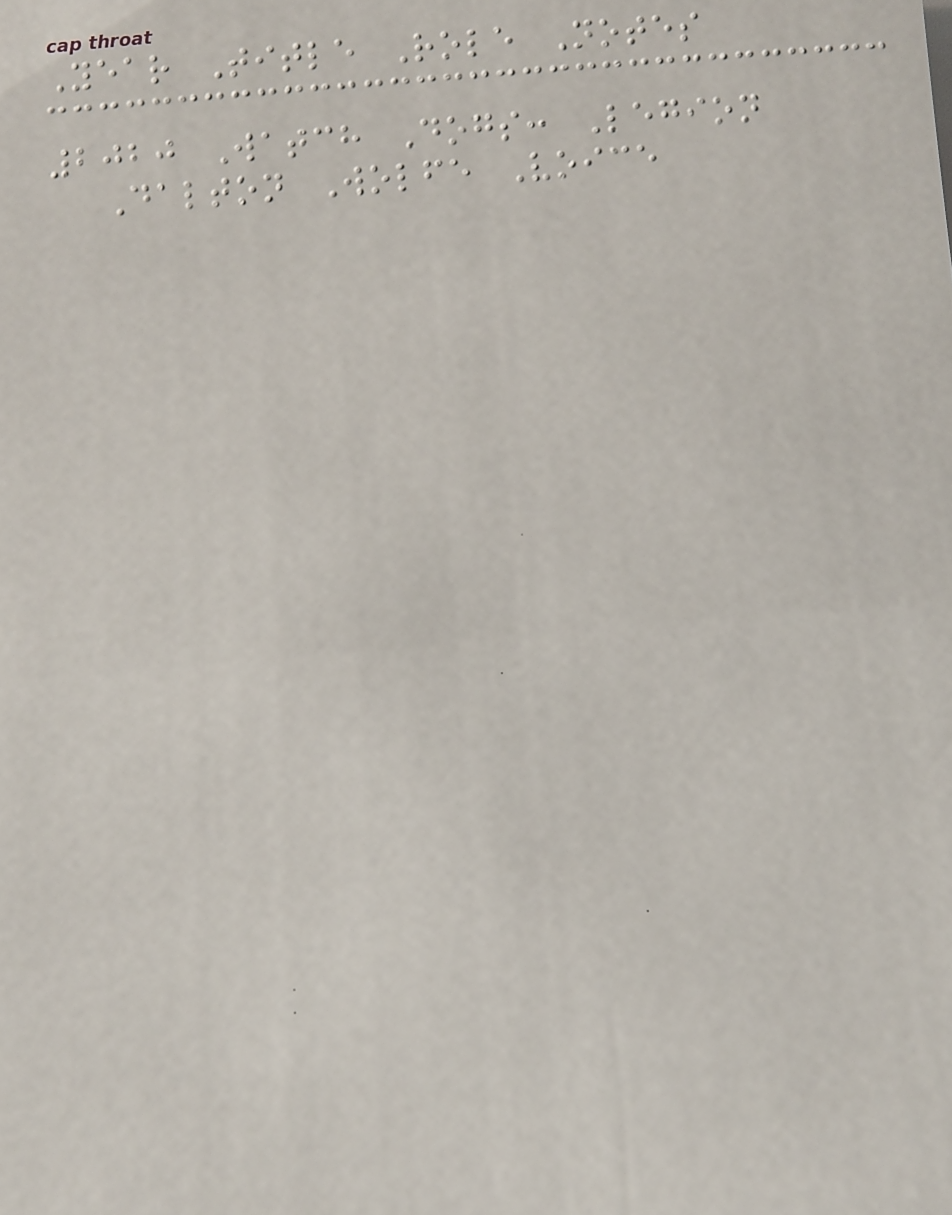Year Title Role Notes
2020 Watch Dogs: Legion
Dalton Wolfe Voice
